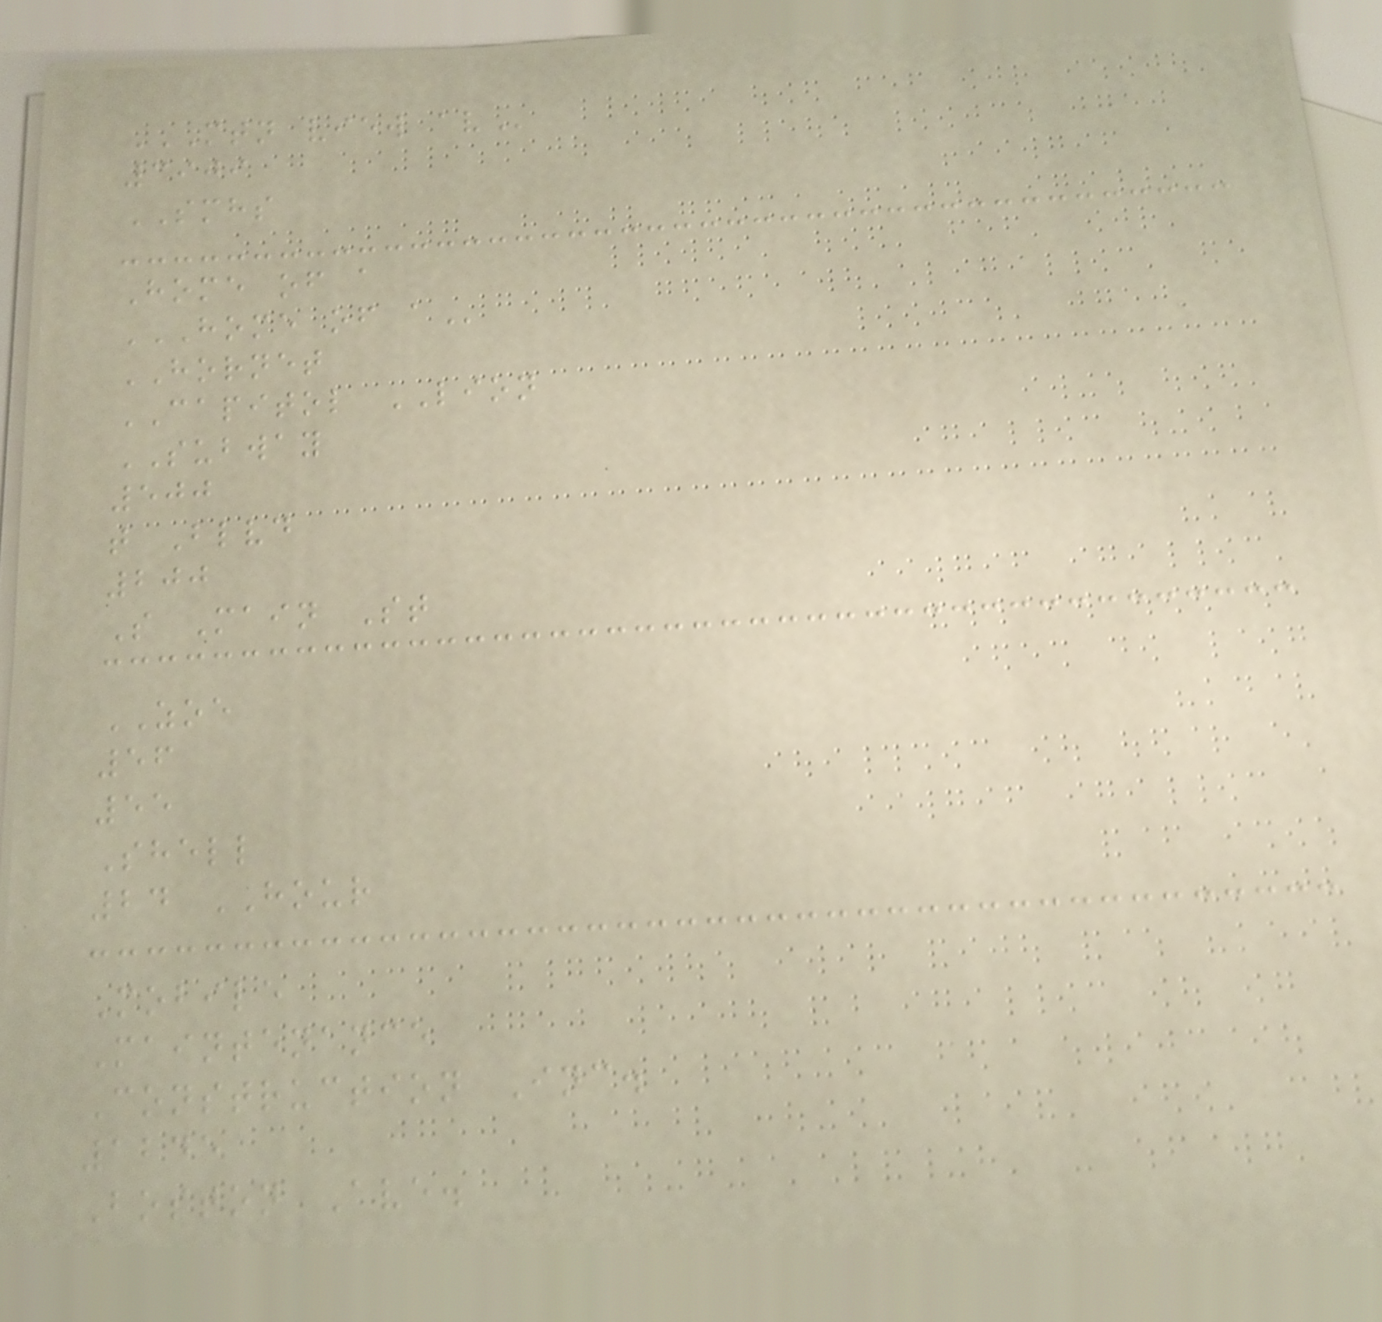MTN VIEW AV
3909
SMHS
Home of a
HOME OF A
HORNET
CAPITOL LION
SUBWAY
500
t Blvd
200
S Main St
ZOE
56
55
Shell
24 HOUR
Mobile
Maintenance
Construction Inc.
1245
Boston Ave.
